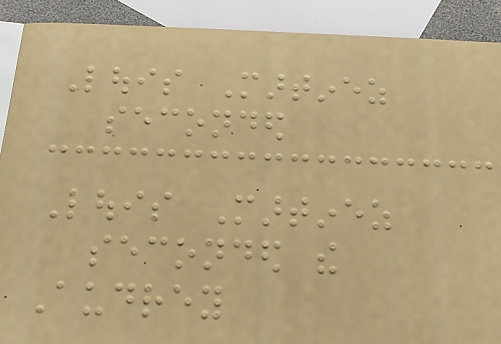Louis Martinez
seconded
Louis Martinez
seconded the
Audrey
